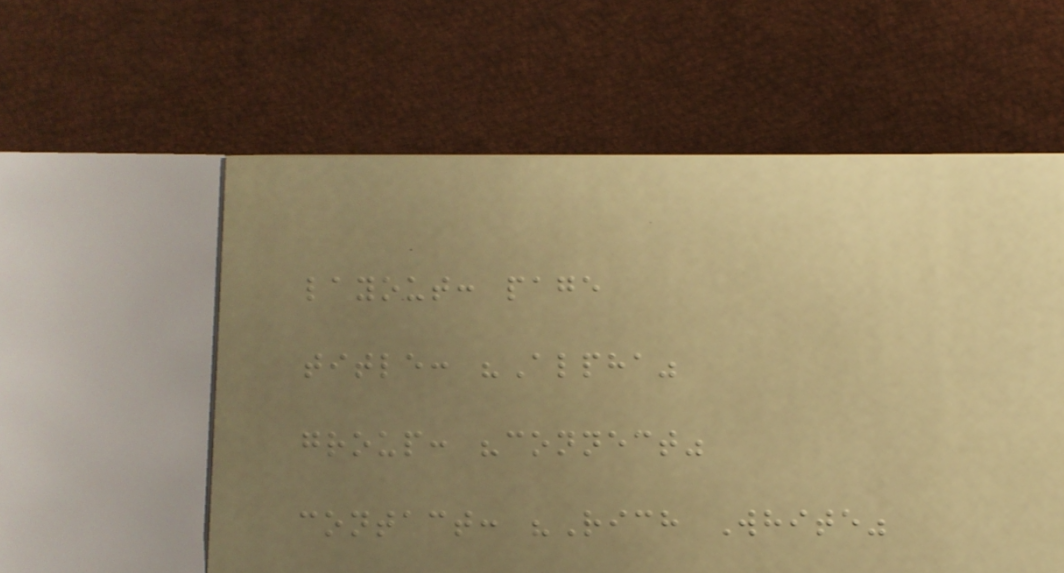layout: page
title: "Alpha"
group: "connect"
contact: "Rich White"
